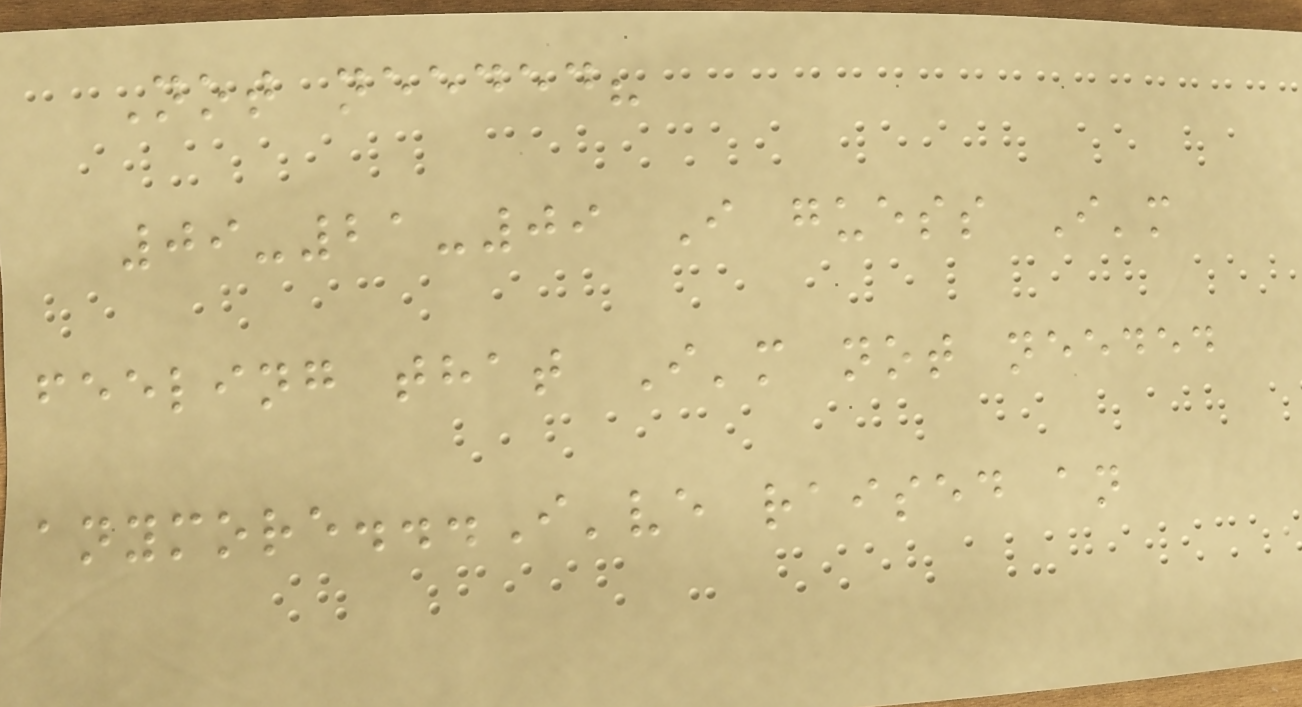Not needed?
09-21-09 I guess I'm
feeling that I'm not needed
anymore...I've raised an
